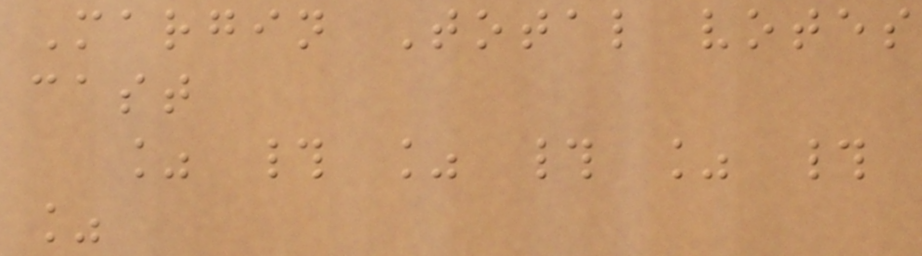Margin Total votes
cast
% # % # % #
%
